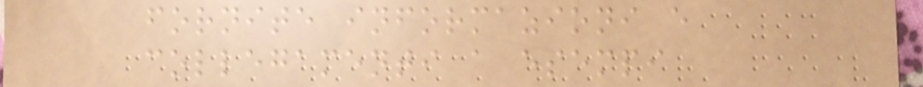fornite informazioni e
collegamenti a esempi
